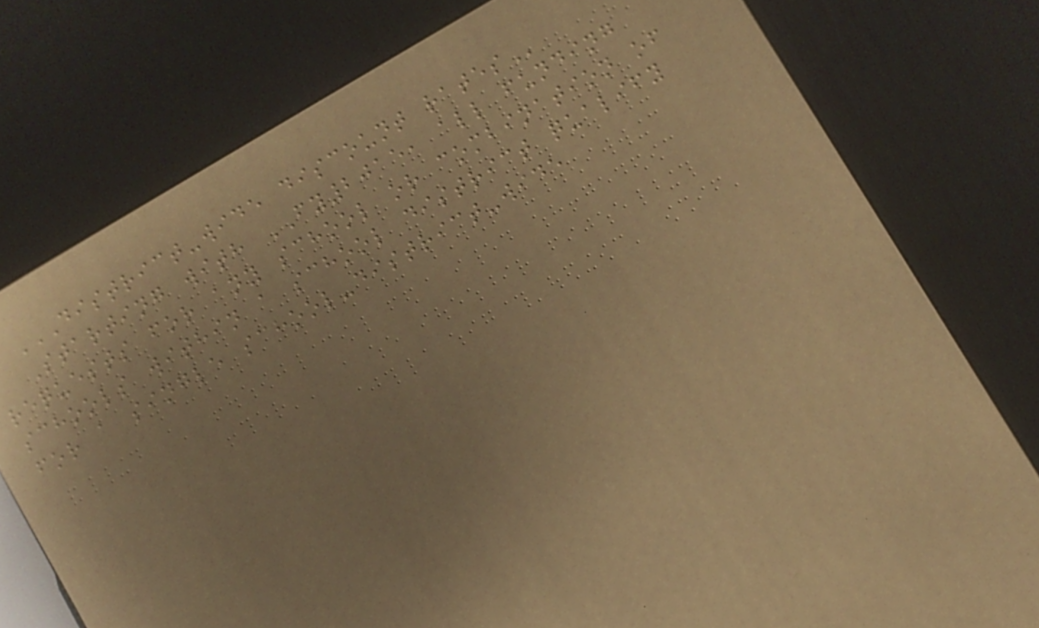DISTRICT-WIDE DISCOUNT RATES
Starting with FY2015, all funding
requests for any school or combination of
schools within a school district qualify
for a single school-district-wide
